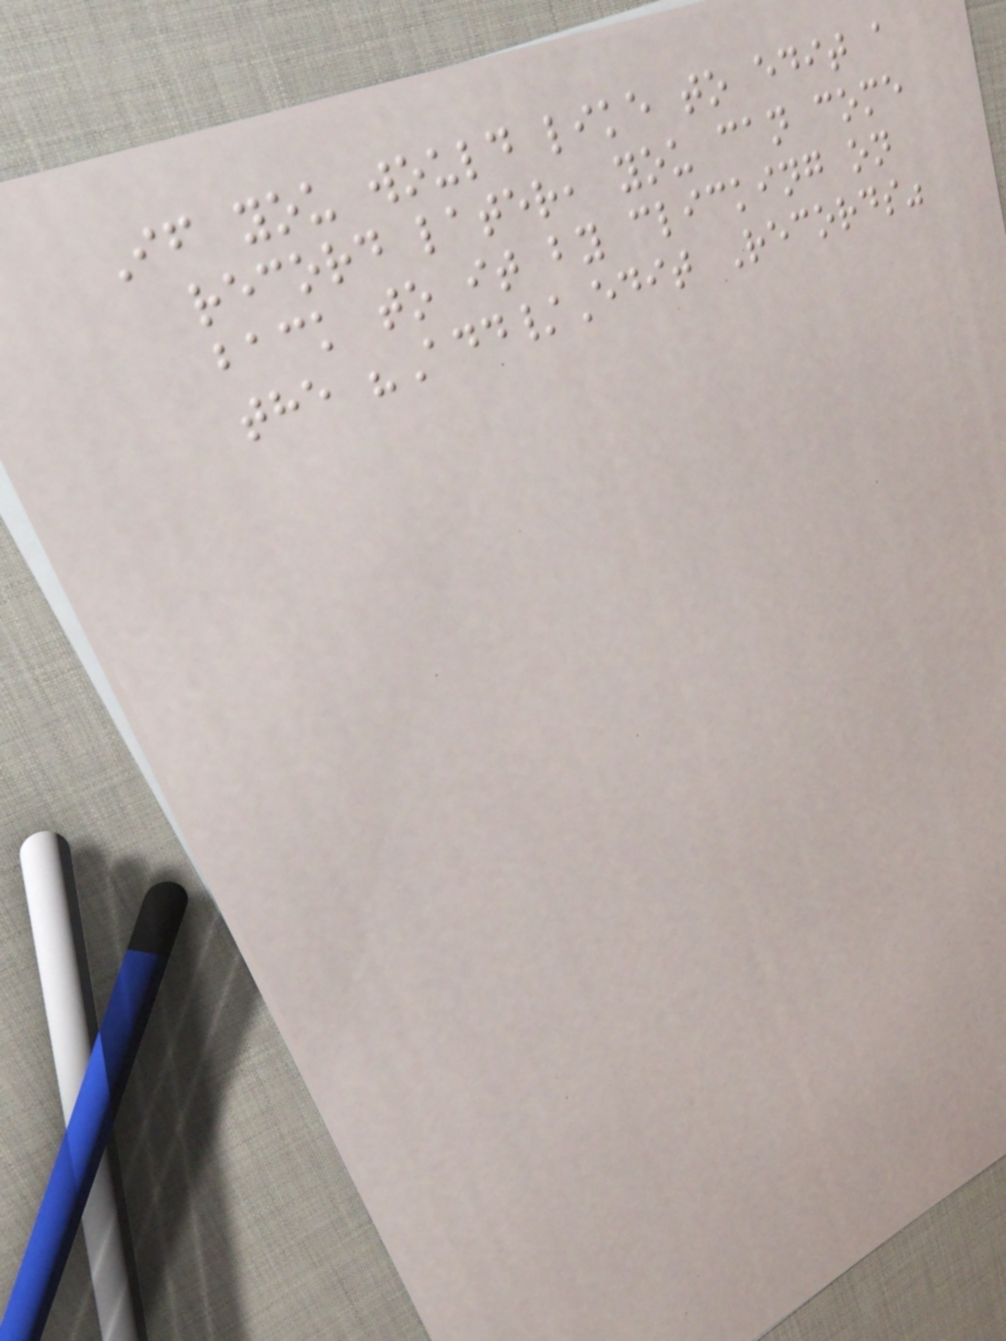If you would like to edit a
record later, you can come
back to it by clicking on
the "Add/Edit Records"
